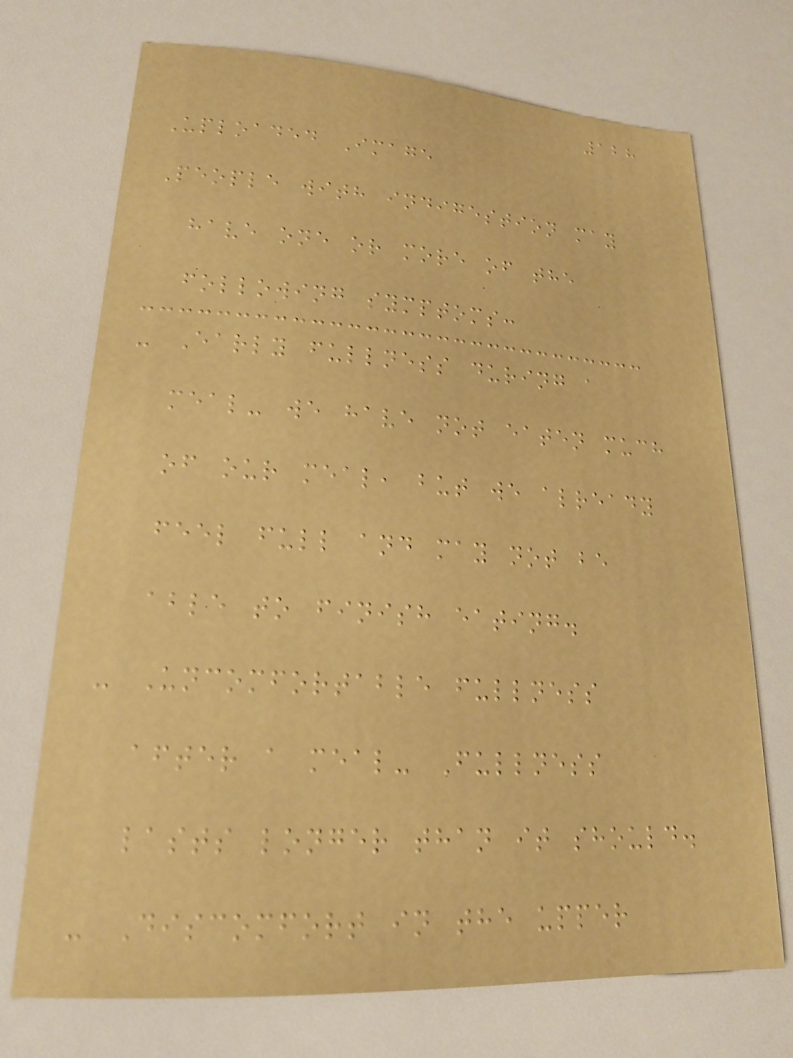128
Uploaded Image
People with indigestion may
have one or more of the
following symptoms:
- Early fullness during a
meal- we have not eaten much
of our meal, but we already
feel full and may not be
able to finish eating.
- Uncomfortable fullness
after a meal- Fullness
lasts longer than it should.
- Discomfort in the upper
